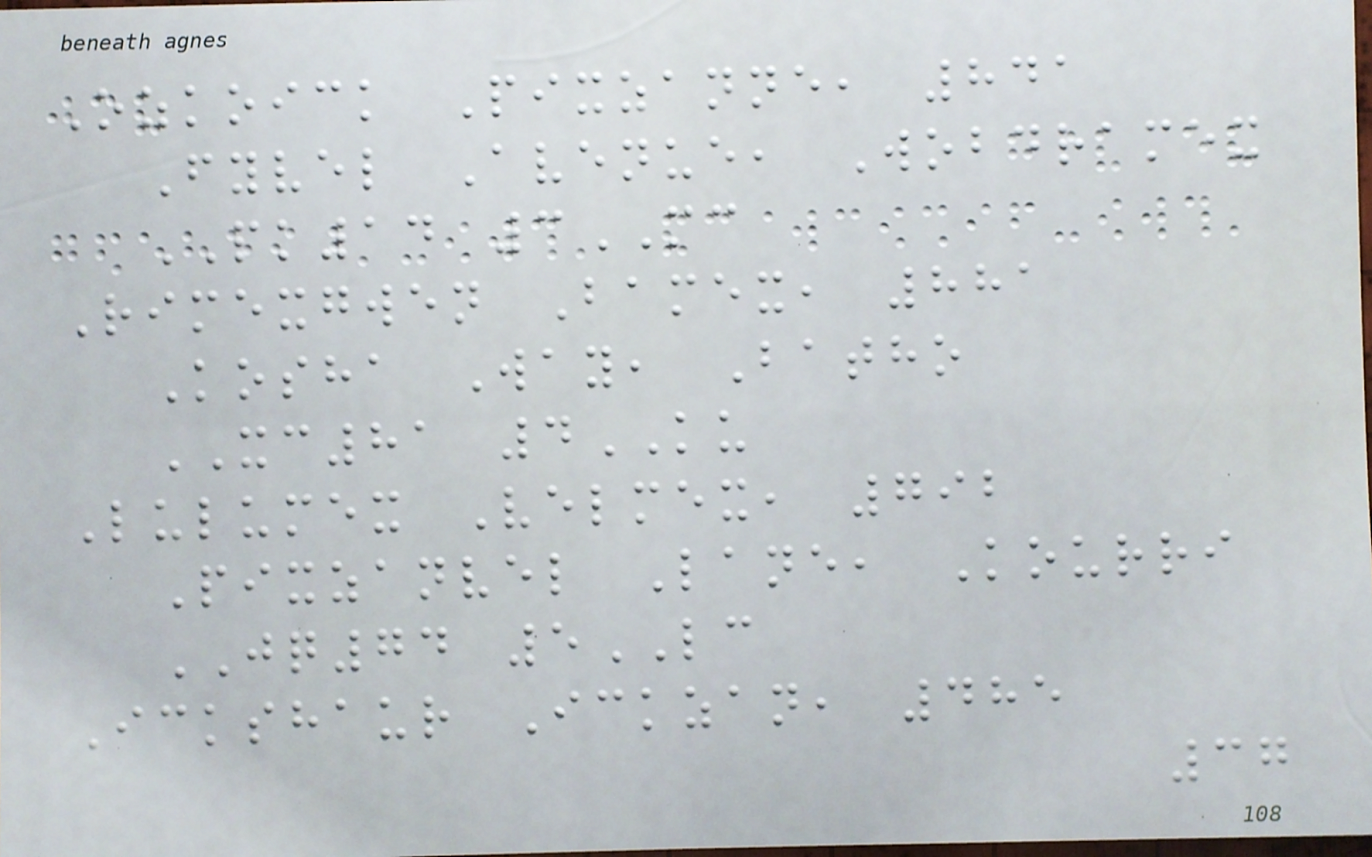Ozkoick Pixzanne, 841
Fyvel Avenue, Wobdramex
PK14 3MC
Rimexgwen Bamex, 881
Kosha Way, Batho
XC81 4KU
Lulumex Velmex, 792
Pixzanvel Lane, Kourri
JQ74 5LC
Ickshaur Ickzan, 485
37
